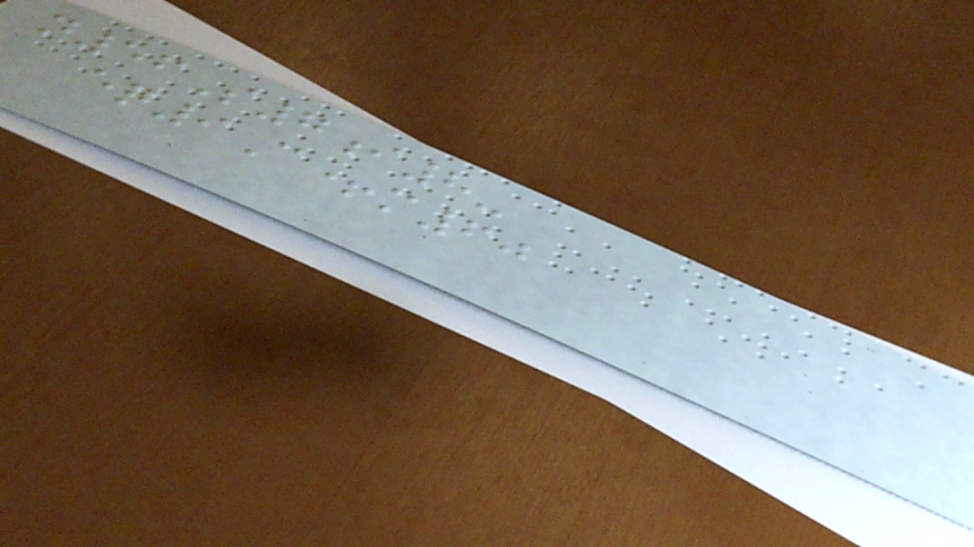n56S7i8-
eq9C+m60
